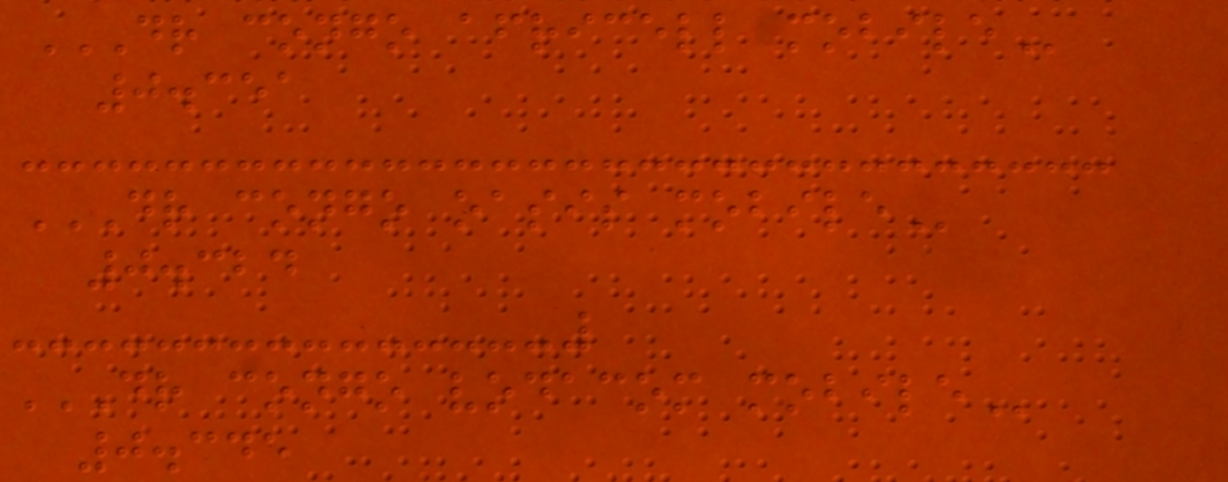DR CONGO AFRICELL MOBILE
0.351
DR CONGO OASIS MOBILE
0.324
DR CONGO VODACOM MOBILE
0.345
